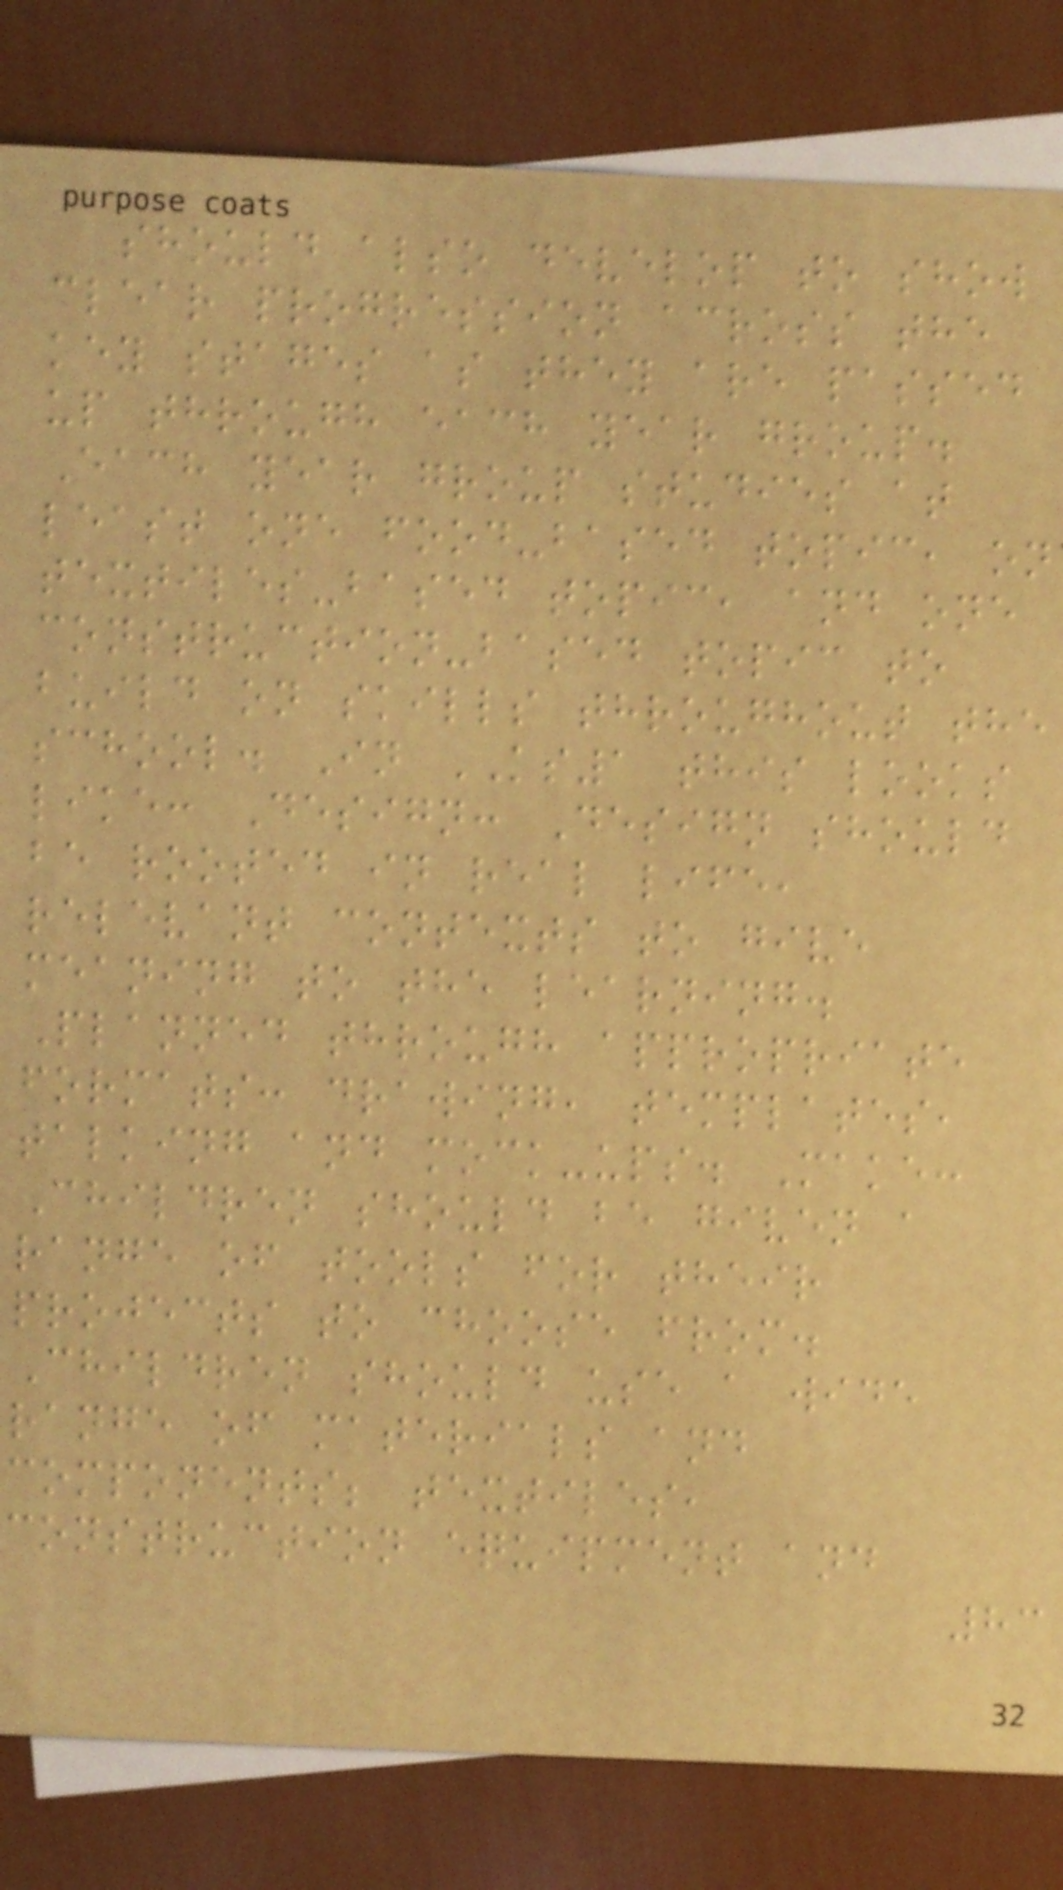should also develop to show
clear progression across the
key stages as they are passed
up through each year group.
Each year group studies at
least one food-based topic, on
textiles-based topic, and one
construction-based topic to
build on skills throughout the
school. In KS1 this looks
like: Design: Design should
be rooted in real life,
relevant contexts to give
meaning to the learning.
Planned through appropriate
formats: drawing, templates,
talking and mock-ups. Make:
Children should be given a
range of tools for their
projects to choose from.
Children should use a wide
range of materials and
components; textiles,
construction equipment and
83
